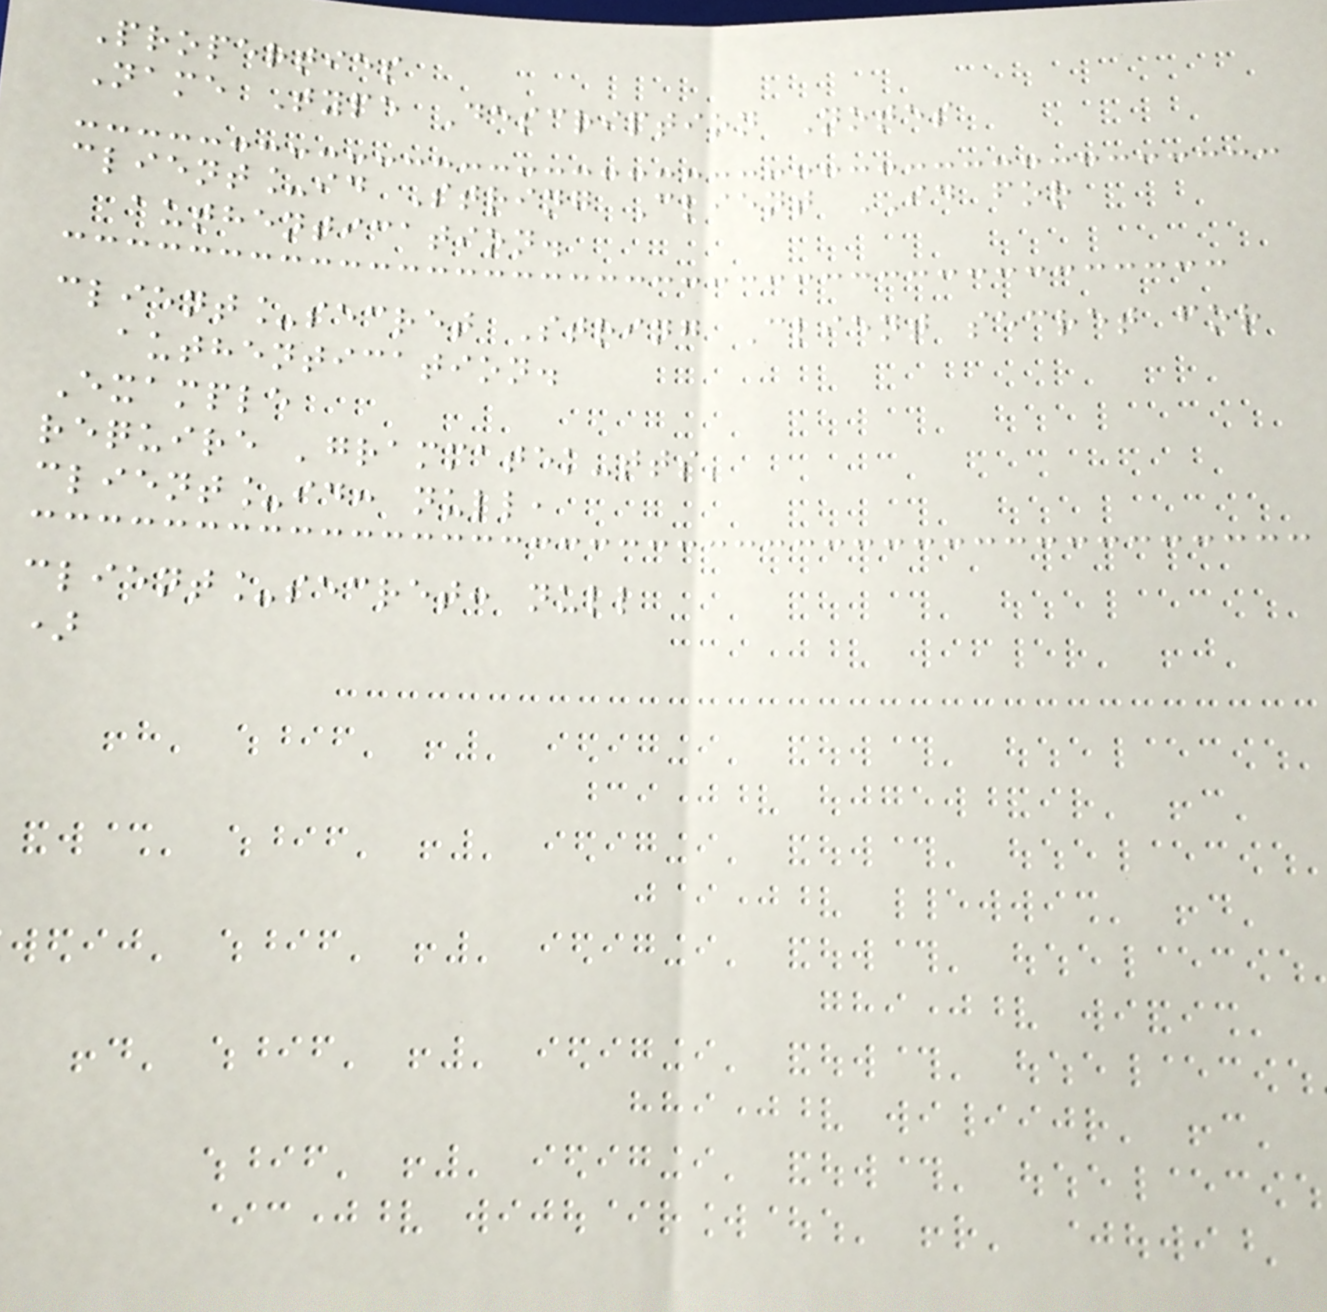Properties
Name Type Description Notes
client_id String Client ID for
authentication.
client_secret String Client secret for
authentication.
Example
require 'grammatek-tts'
client_id: null,
client_secret: null
)
